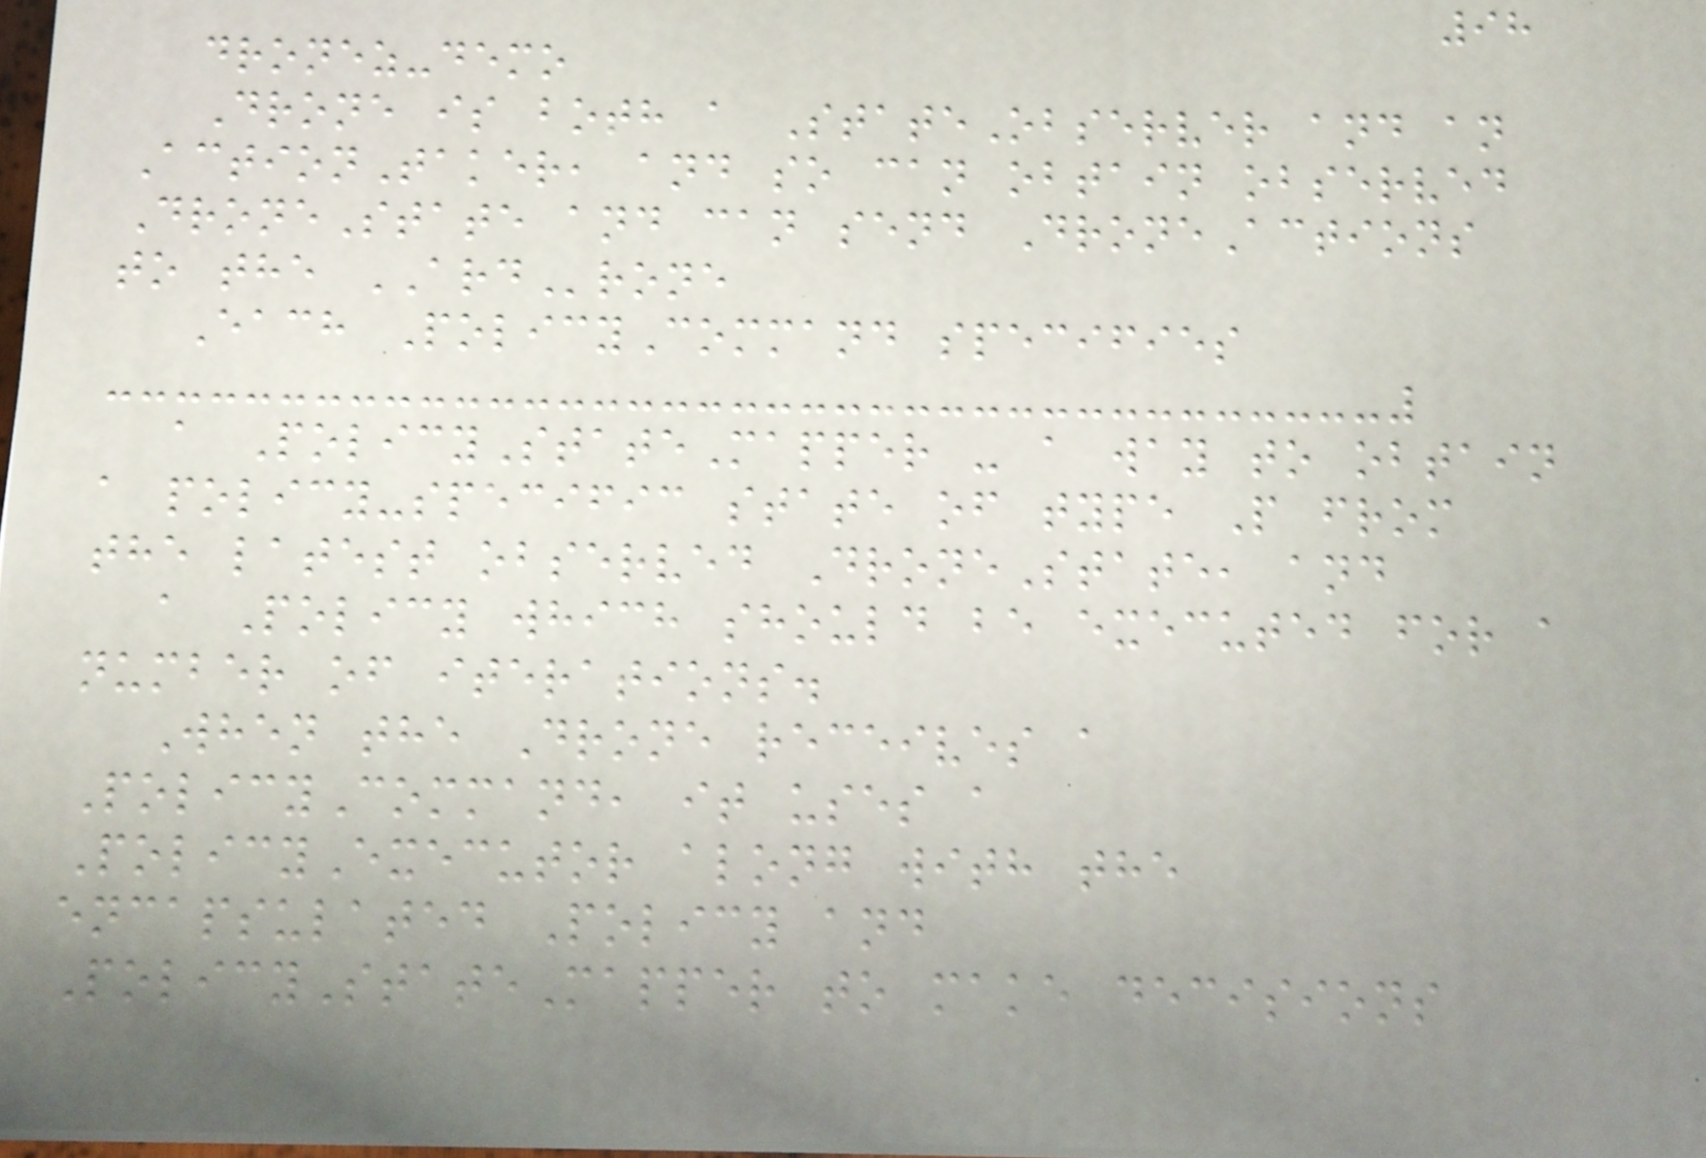98
dronez-demo
Drone is both a StateObserver and an
ActionTaker, and so can obtain observed
DroneState and can send DroneActions
to the ARDrone
Each PolicyCommand specifies
a PolicyStateMapper - a way to obtain
a policy-specific state of type P from
the latest observed DroneState, and
a Policy which should be executed for a
number of iterations.
When the Drone receives a
PolicyCommand, it uses a
PolicyExecutor along with the
encapsulated Policy and
PolicyStateMapper to make decisions
